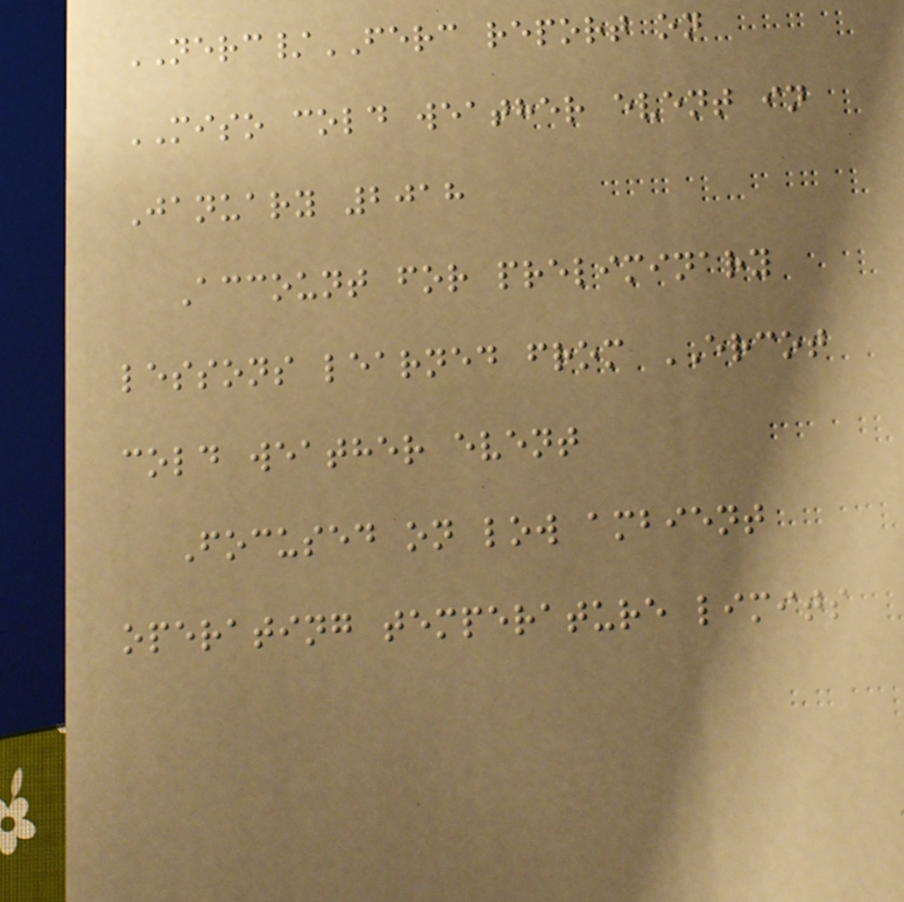NERC/FERC report on
MISO cold weather event in
January 2018
Account for preliminary
lessons learned from ERCOT
cold weather event
Focused on low ambient
operating temperature limits
